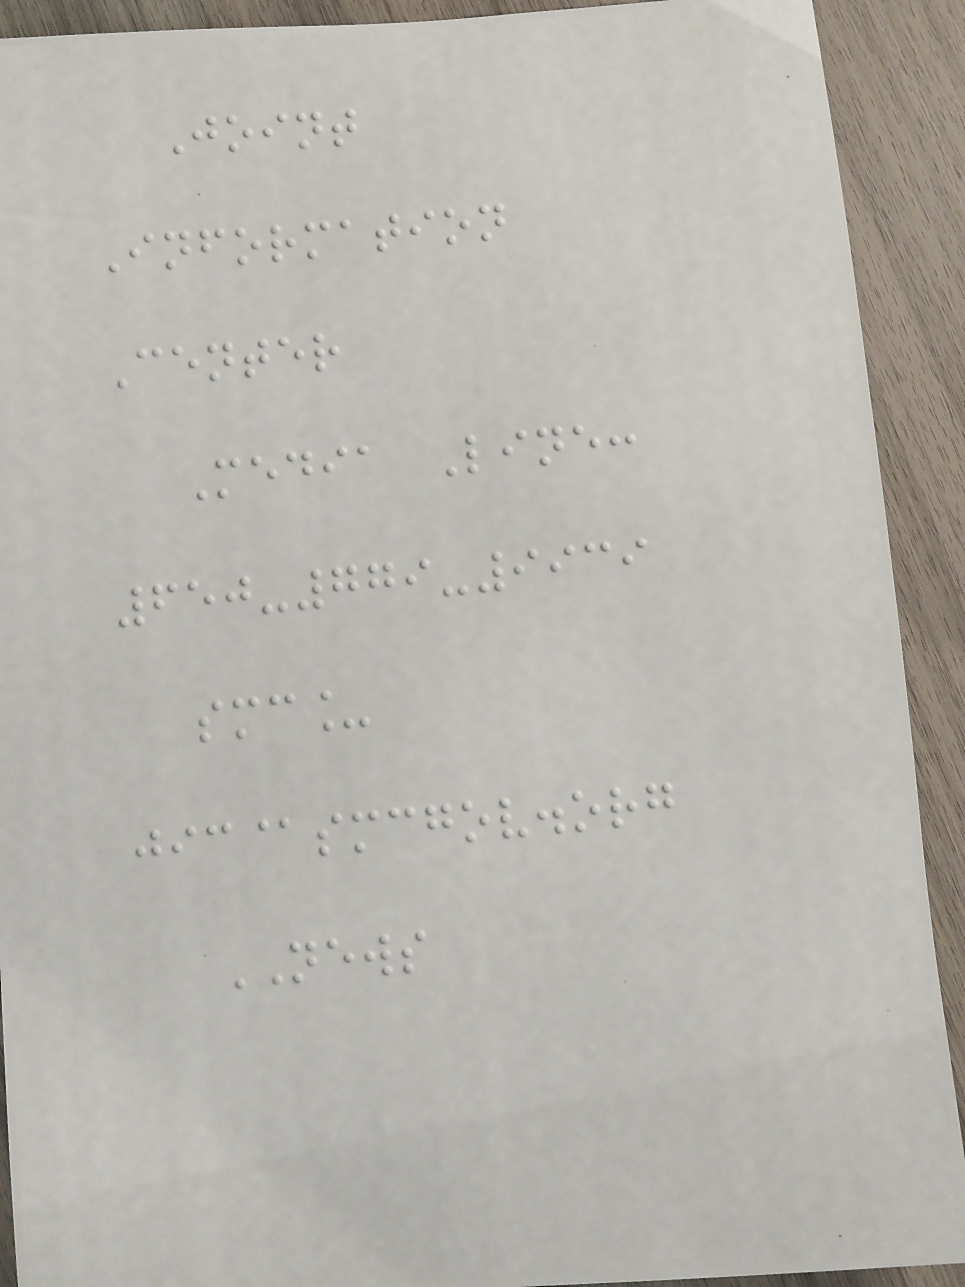Joint
Information
Center
Media Line:
650-779-9939
smc_
jic@smcgov.org
NEWS
